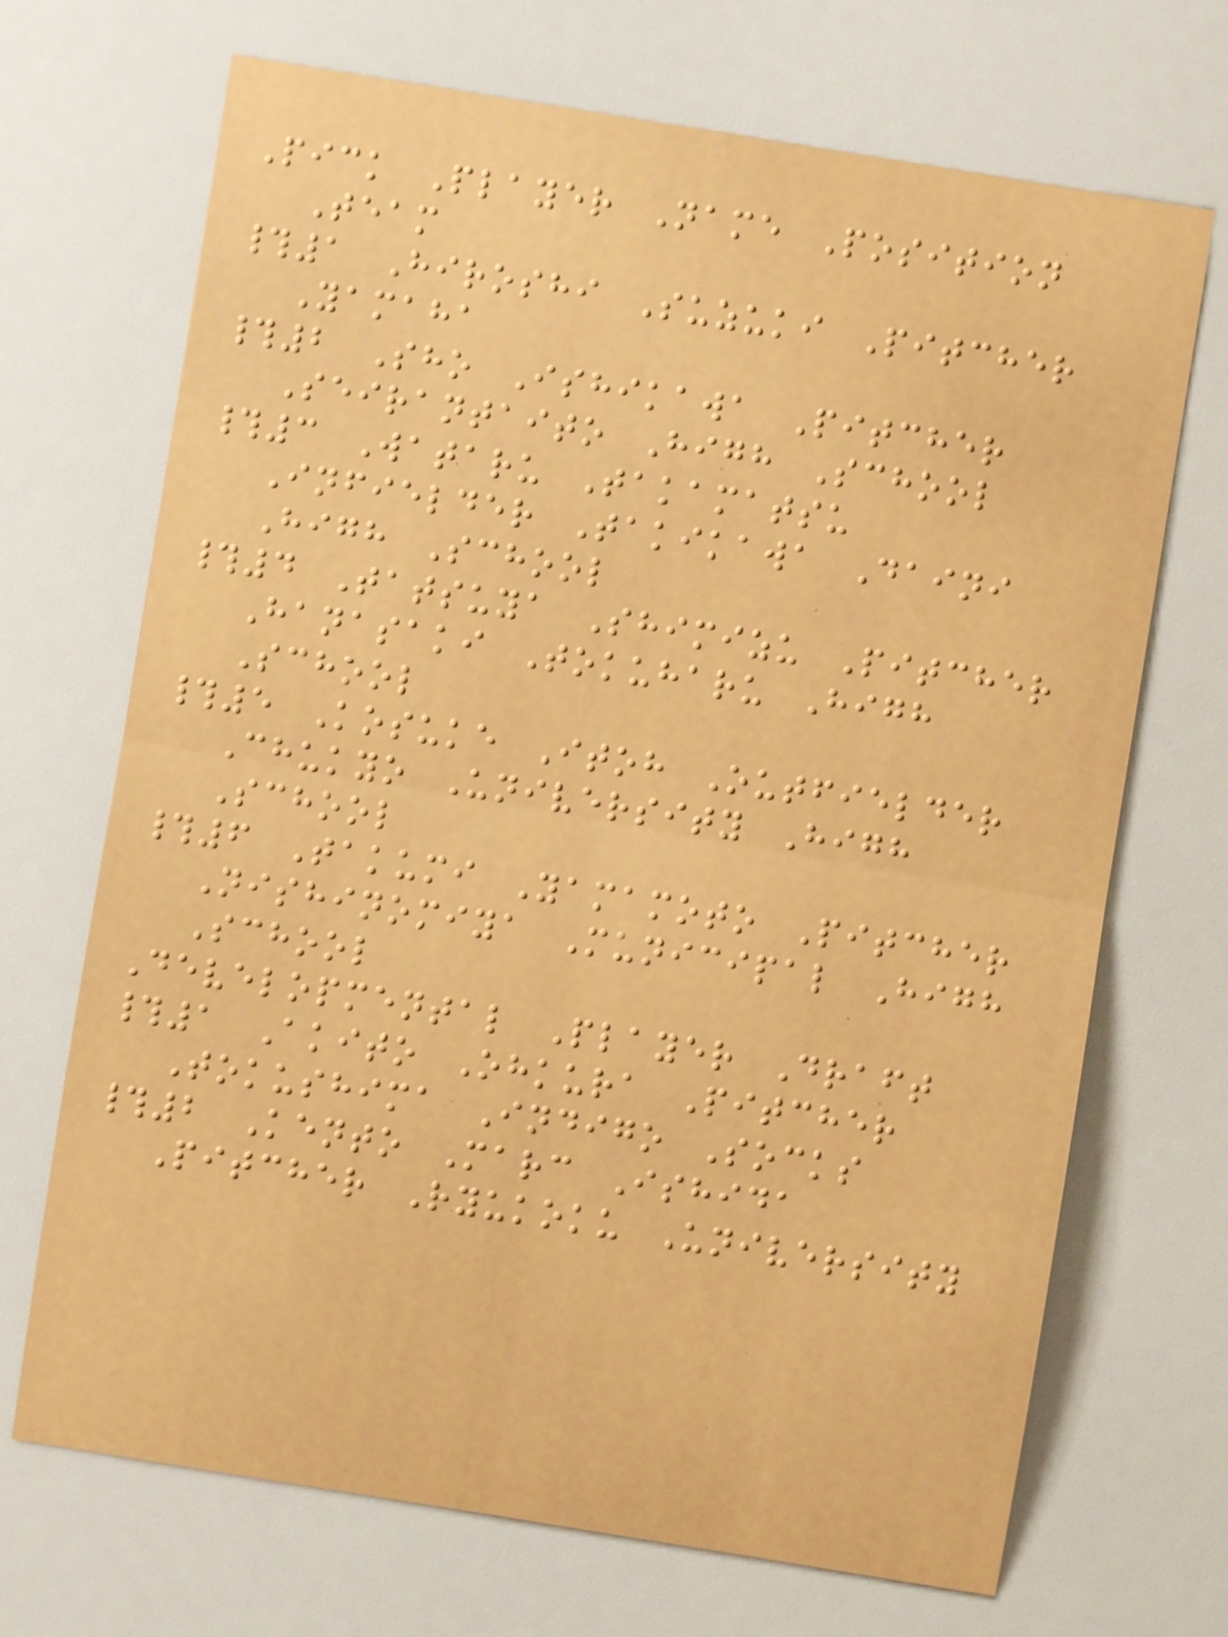Pick Player Name Position
Team
#1 Hiroshi Suzuki Pitcher
Yamaha
#2 Sho Ishikawa Pitcher
Seirantaito High School
#3 Wataru Takamatsu
Infielder Takikawa Daini
High School
#4 Tatsuya Shimizu Pitcher
Hanasaki Tokuharu High
School
#5 Kosuke Itoh Outfielder
Chukyo University High
School
#6 Takumi Yamamoto Pitcher
Nishinomiya Municipal High
School
Developmental Player Draft
#1 Akito Ohkura Pitcher
Tokushima Indigo Socks
#2 Kento Marc Ishida
Pitcher Ryukoku University
